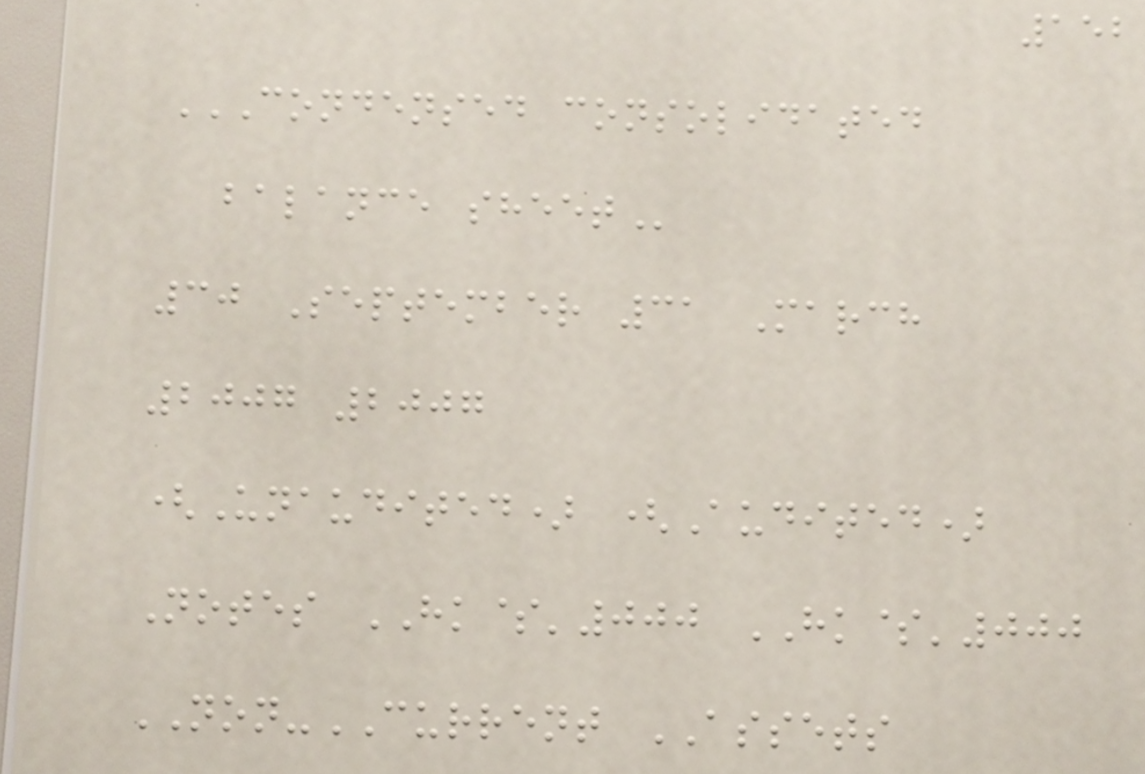152
CONDENSED CONSOLIDATED
BALANCE SHEET
30 September 31 March
2007 2007
(Unaudited) (Audited)
Notes HK$'000 HK$'000
NON-CURRENT ASSETS
